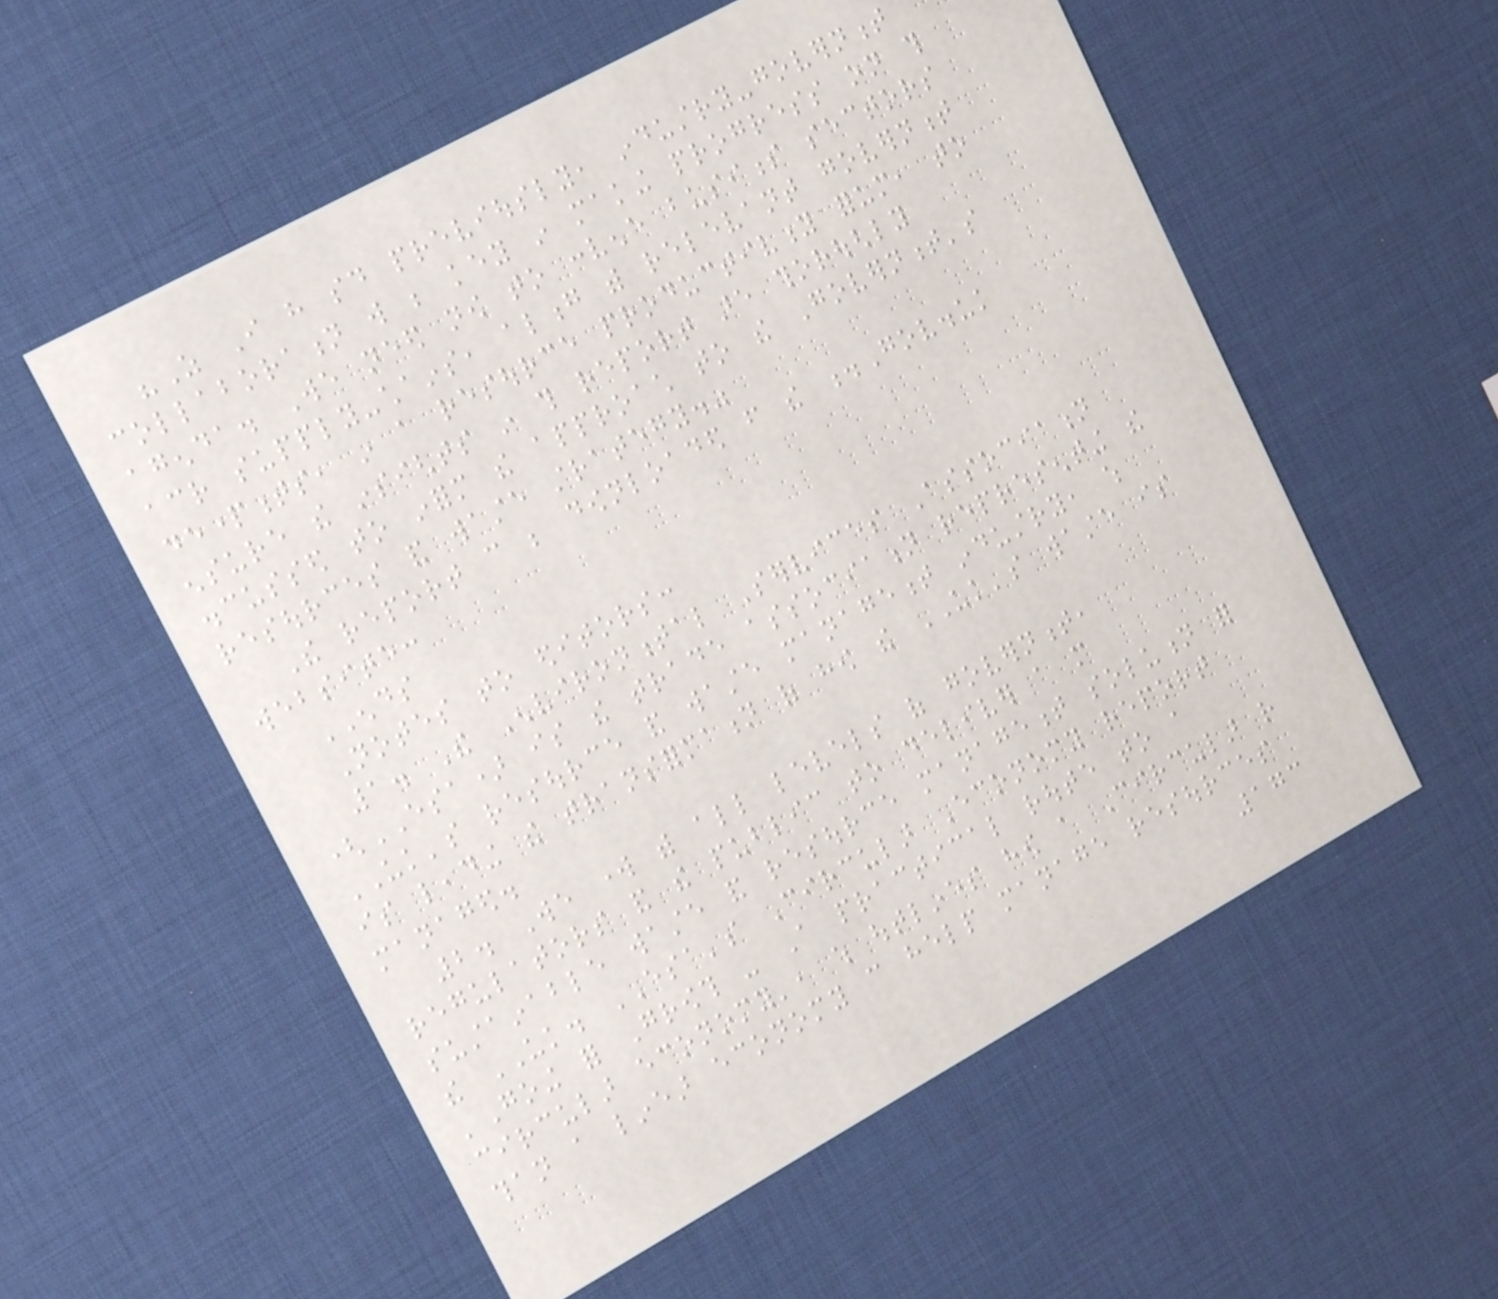"As I have said previously, industry-government
collaboration will be key in making progress on this
agenda. We need now to convene business sectors
across supply-chains, along with relevant government
departments, in a resource productivity forum, to
ensure the insights in this report are thoroughly
discussed to inform the approach to the Government's
resources and waste strategy."
The report can be downloaded from the .Gov.uk
website:
ENDS
Notes to editors:
1. The Environmental Services Association
(ESA) is the trade association representing the
UK's resource and waste management industry, which
is leading the transformation of how the UK's waste is
managed.
2. We work with all levels of government,
regulators and the public to deliver a more
sustainable waste and resource management solution for
the UK. ESA's Circular Economy report
'Going for Growth - A practical route to a
circular economy', which outlines how a Circular rather
than a linear economy can help manage resources
173
